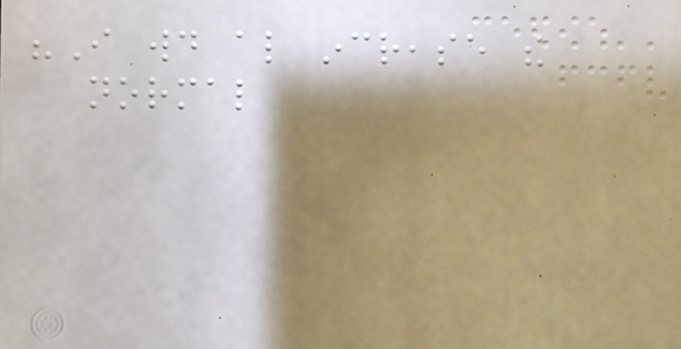"I would also increase the
normal
